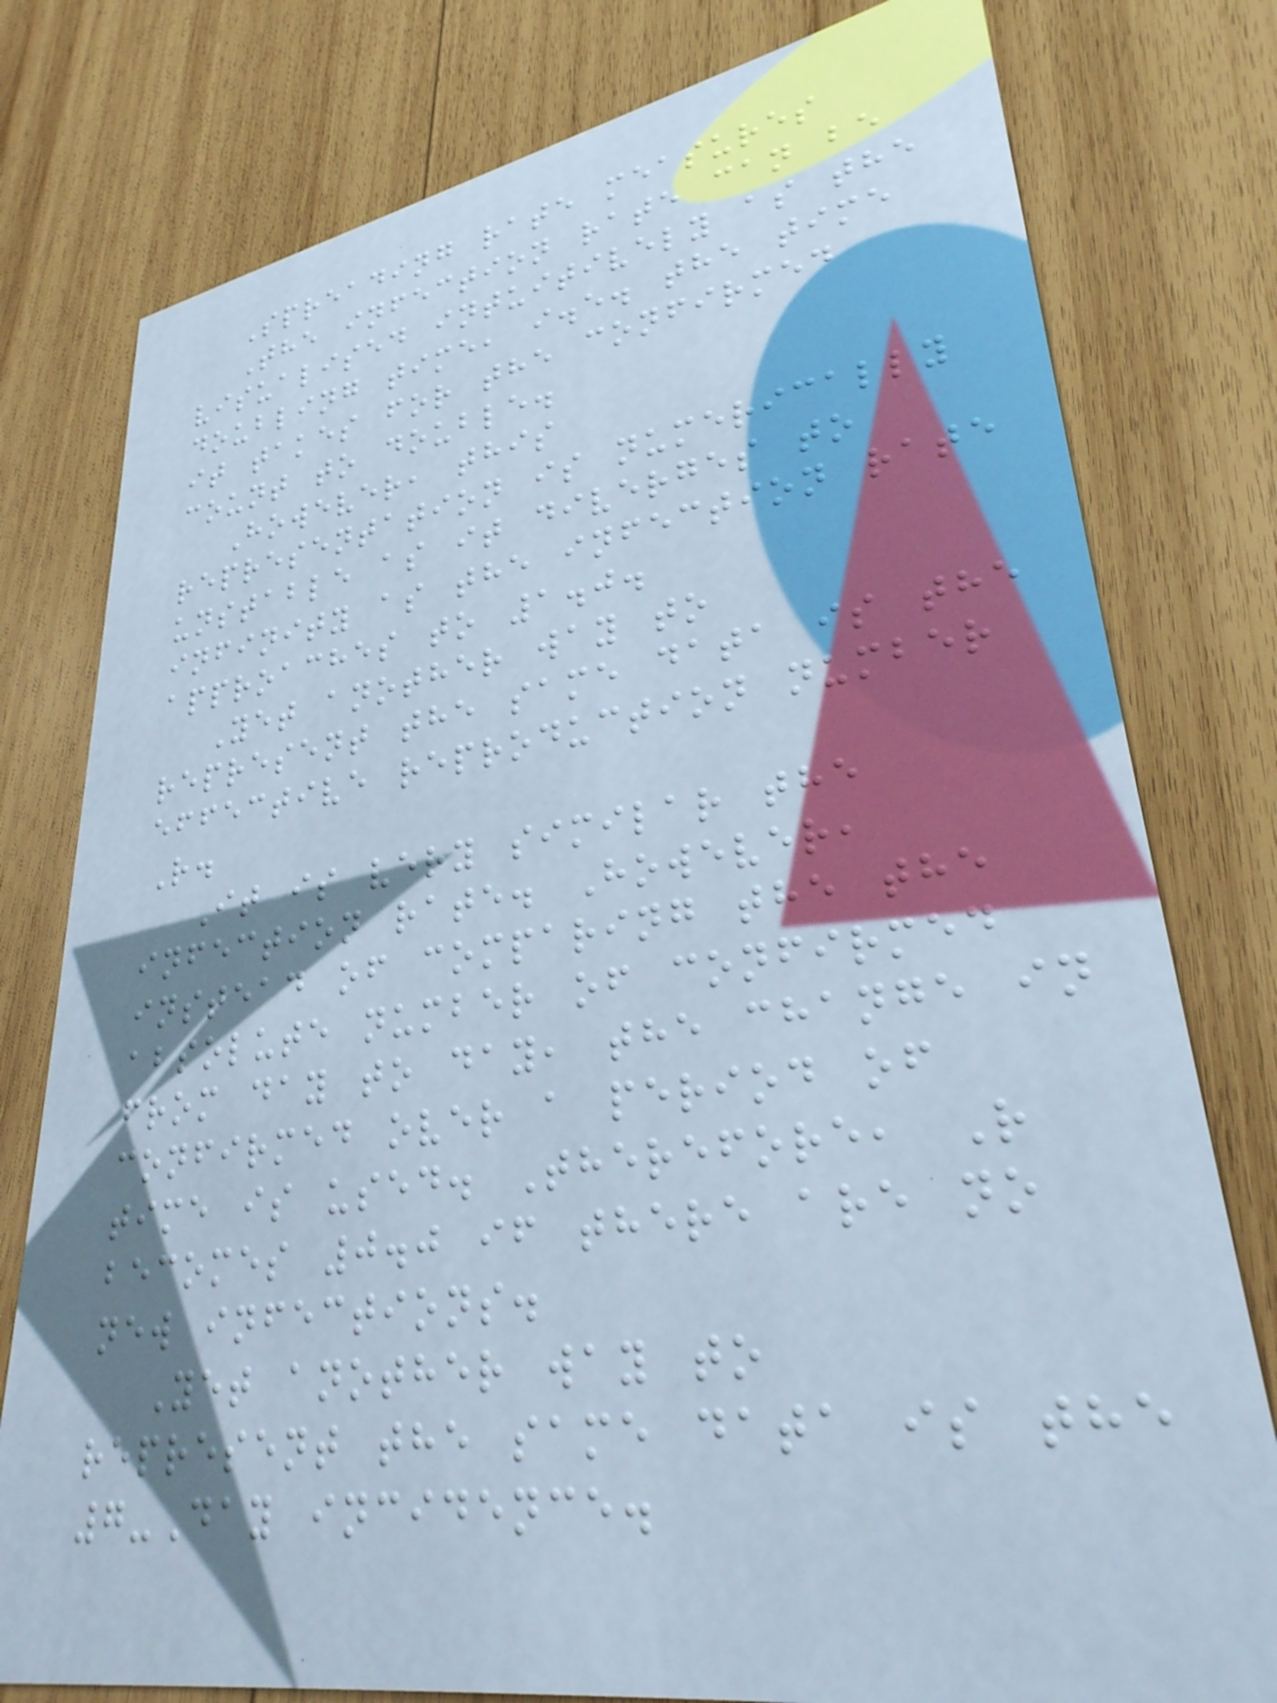Spreading rate measures
The infection rate can be
visualised intuitively as the
doubling time, i.e. the time
it takes for the confirmed
count to double.
However, this
representation is numerically
unstable as it diverges to
infinity as the infection rate
approaches to 1.0.
Yet another way to
represent the same data is the
effective reproduction number
R.
It is very similar the
infection rate. However,
instead of comparing the the
absolute number of confirmed
from day to day, the change in
confirmed over a period of
time is used. Therefore, R
becomes 0.0 if there are no
new infections.
Yet another way to
represent the same data is the
7-Day incidence.
